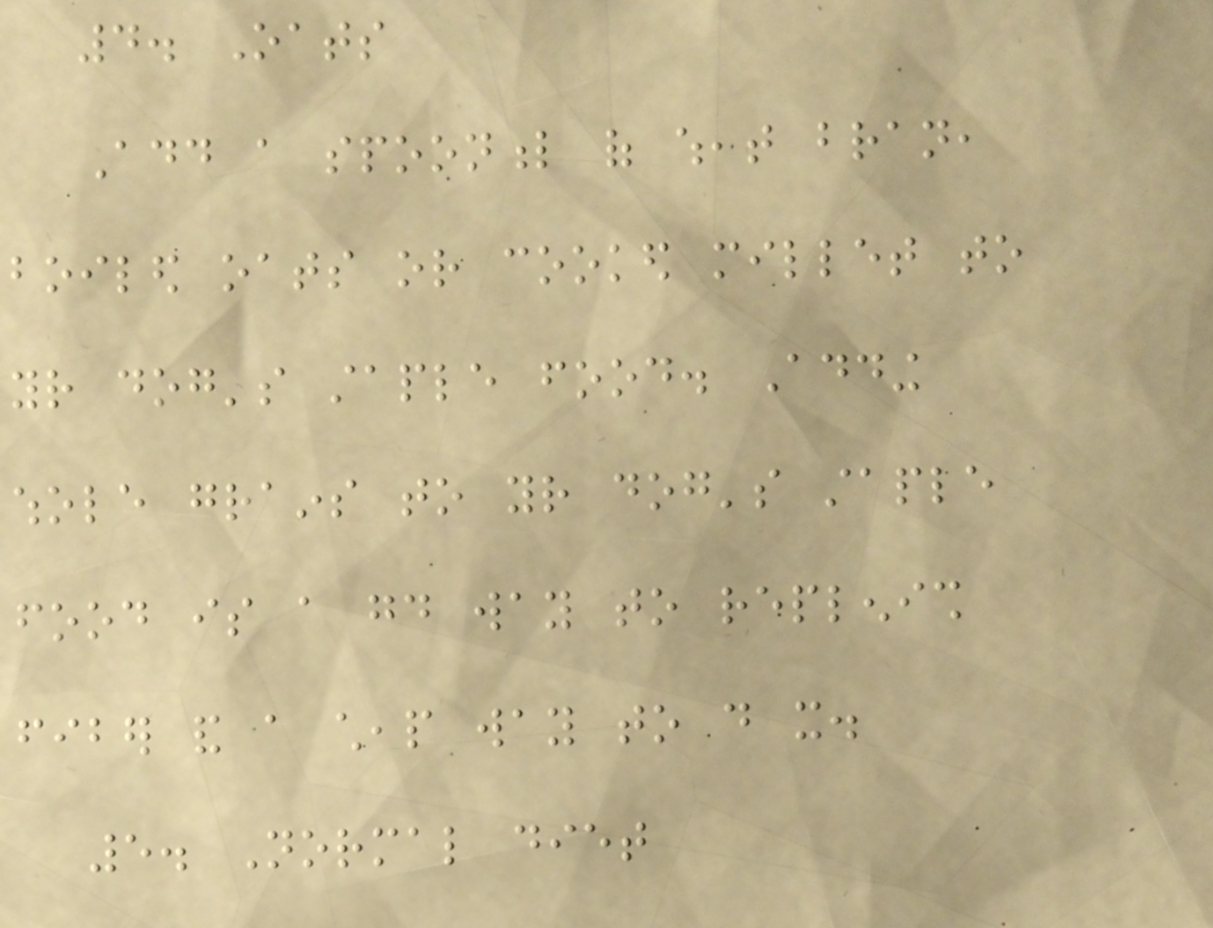4. Oats
Add a spoonful of wheat bran,
boiled oats or cooked millet to
your dog's staple food. Adding
whole grains to your dog's staple
food is a good way to replenish
fiber and a cheap way to do it.
5. Normal diet
